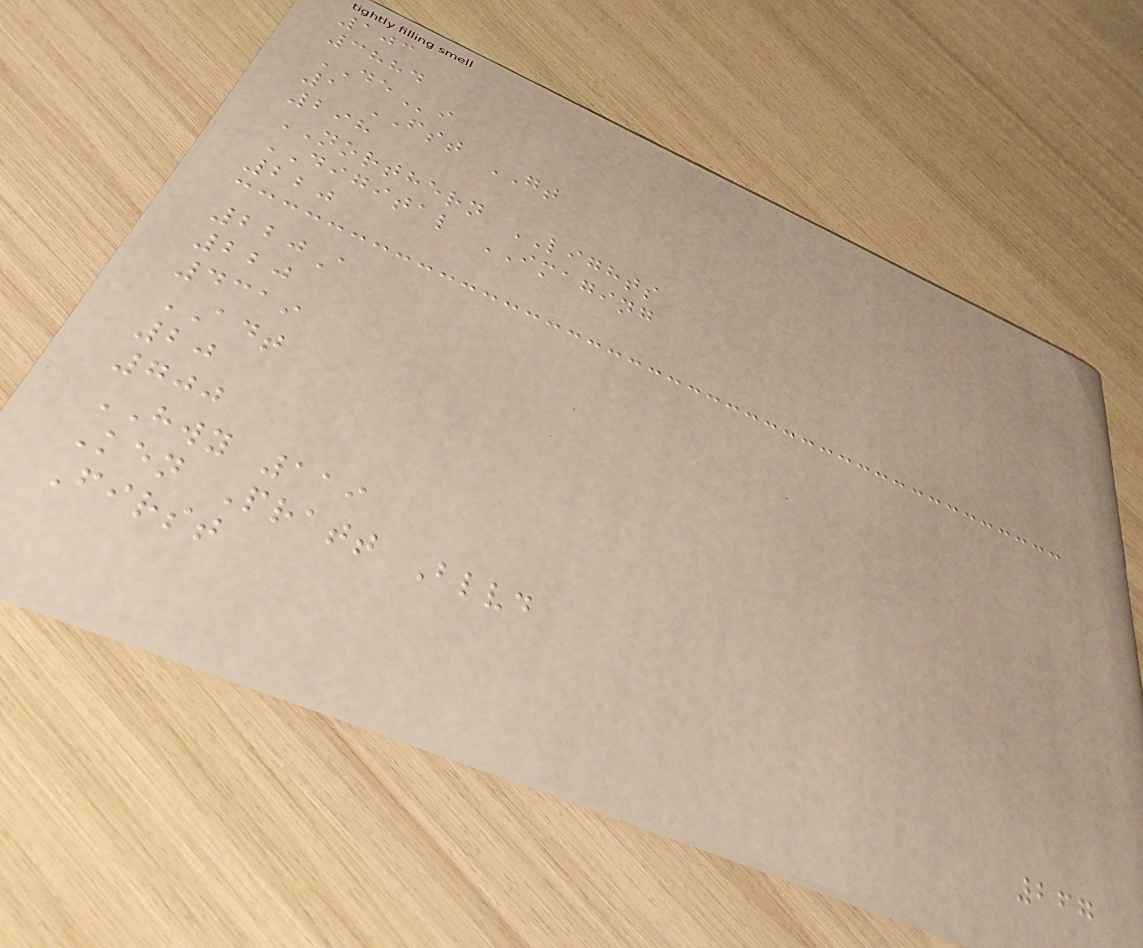103
3884
DEi
1 FST GT
298
NORTHERN LIGHTS
DIGITAL IMAGING
220
220A
220
4319
ADT
20
700
HWY 119
Ken Pratt Blvd
First
267
